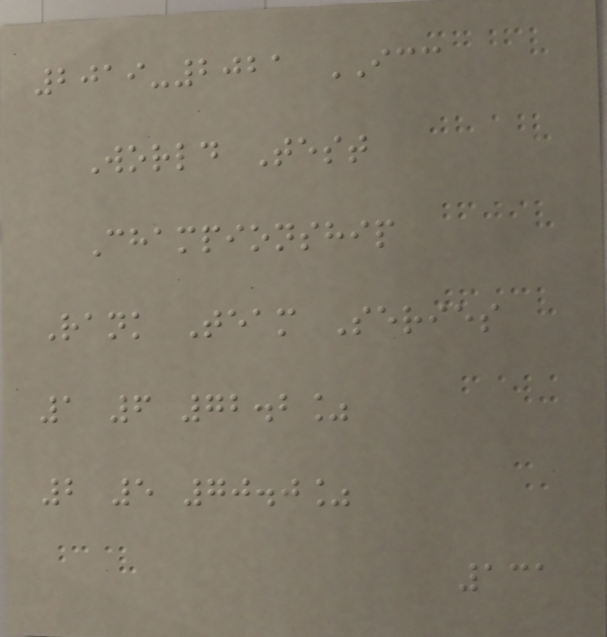2019-2021 ICC
World Test
Championship
Rank Team Series
1 6 72.2%
2 5 70.0%
131
